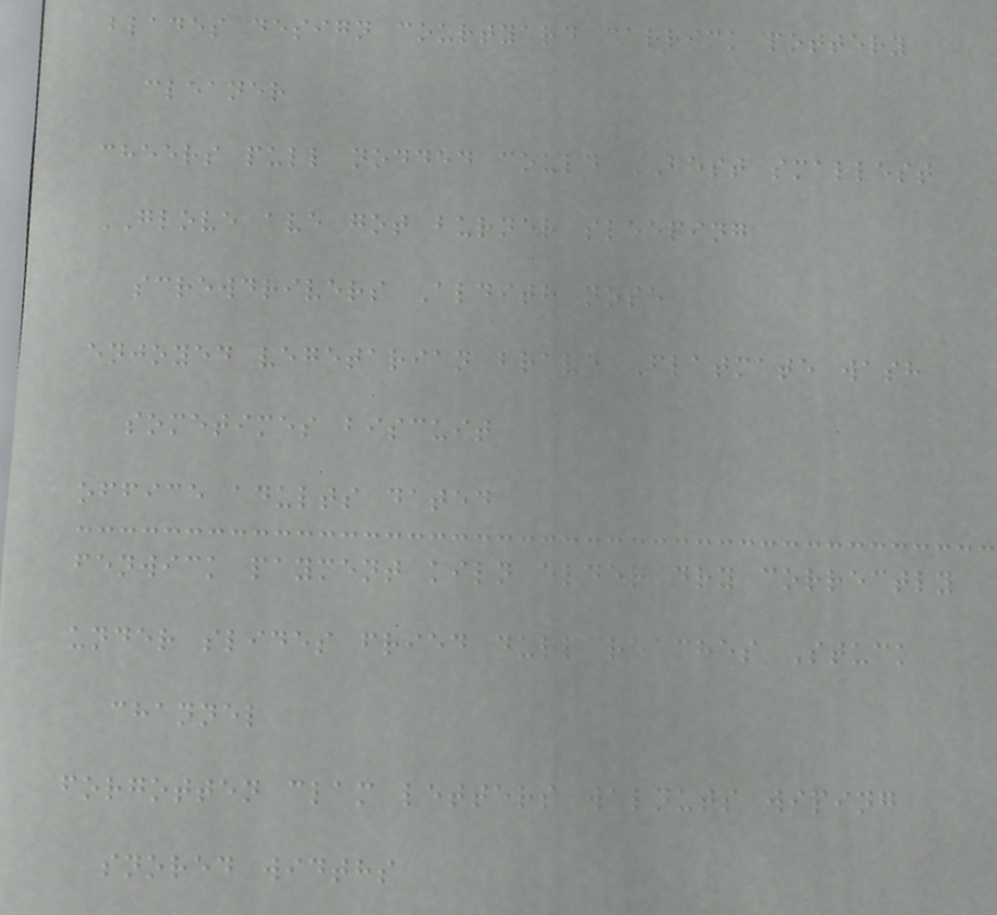blades design courtyard carrick pottery
cleaner
cheers pull nodded could BEST smallest
GLOVE ave got burner sleeping
screwdrivers Aldith nose
enjoyed vegetarian brave Flatmate wash
sometimes biscuit
office adults dated
fenwick payment kiln elder dry correctly
under slides fried dull reaches Stuck
channel
forgotten clam letters walnuts wiping
snored widths
